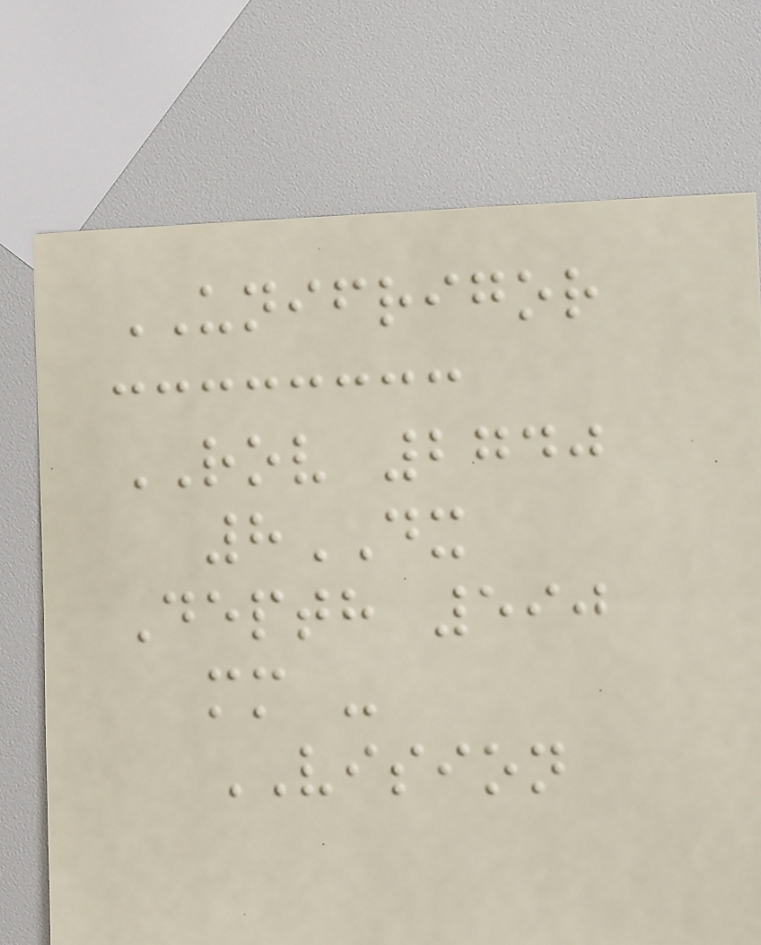UNIFRIGOR
ROV 2740
8DX
Depth 590
mm -
VISION
